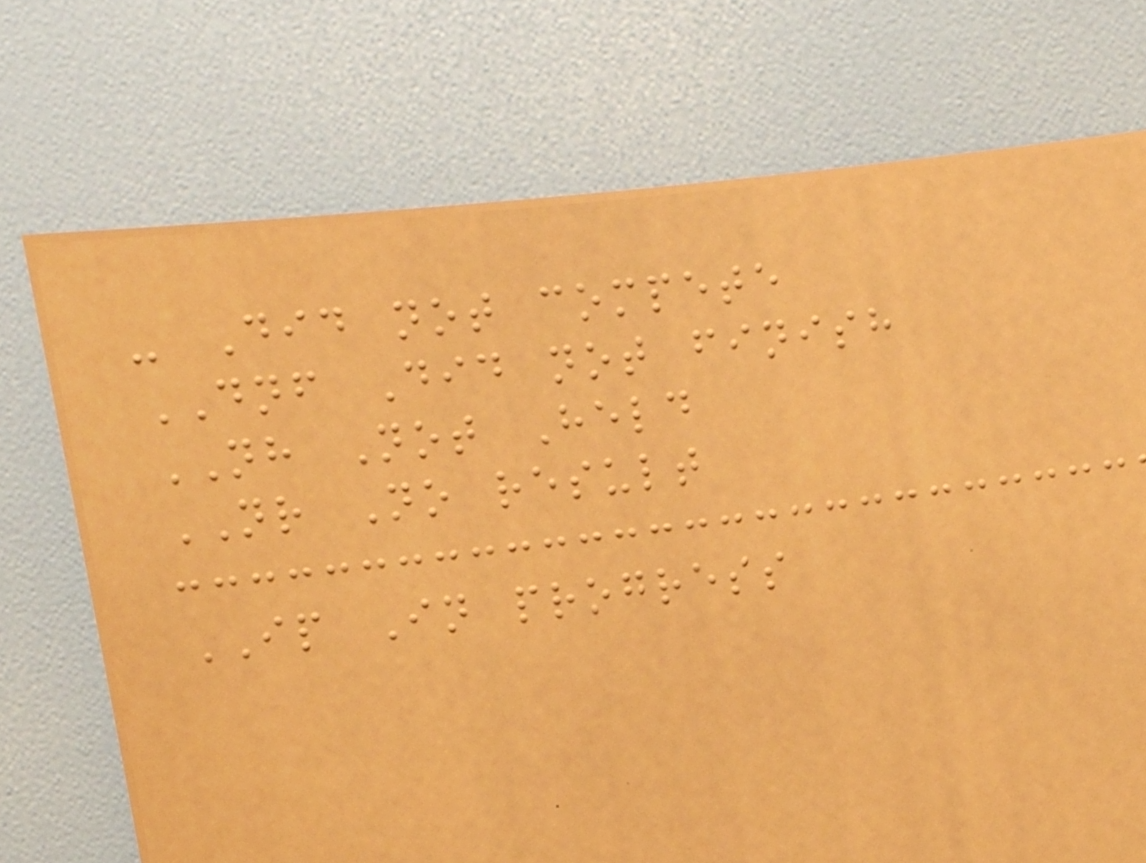- Did not compete
DNF Did not finish
NH Not Held
NR No result
IP In progress
